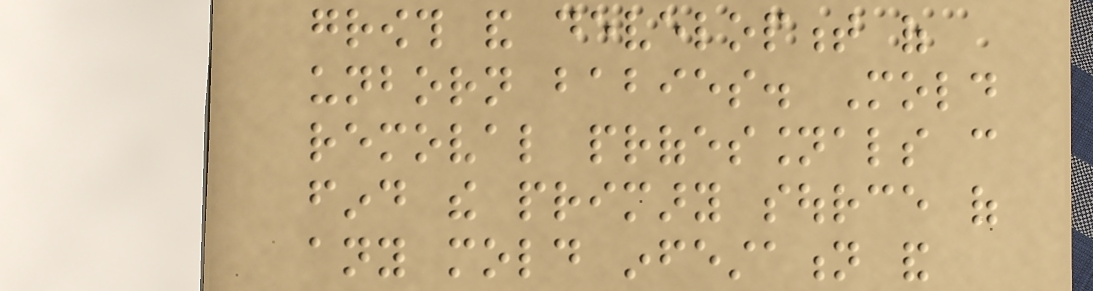growth and development of
unborn babies. Mold
removal professionals can
find the primary source of
any mold infestation and
